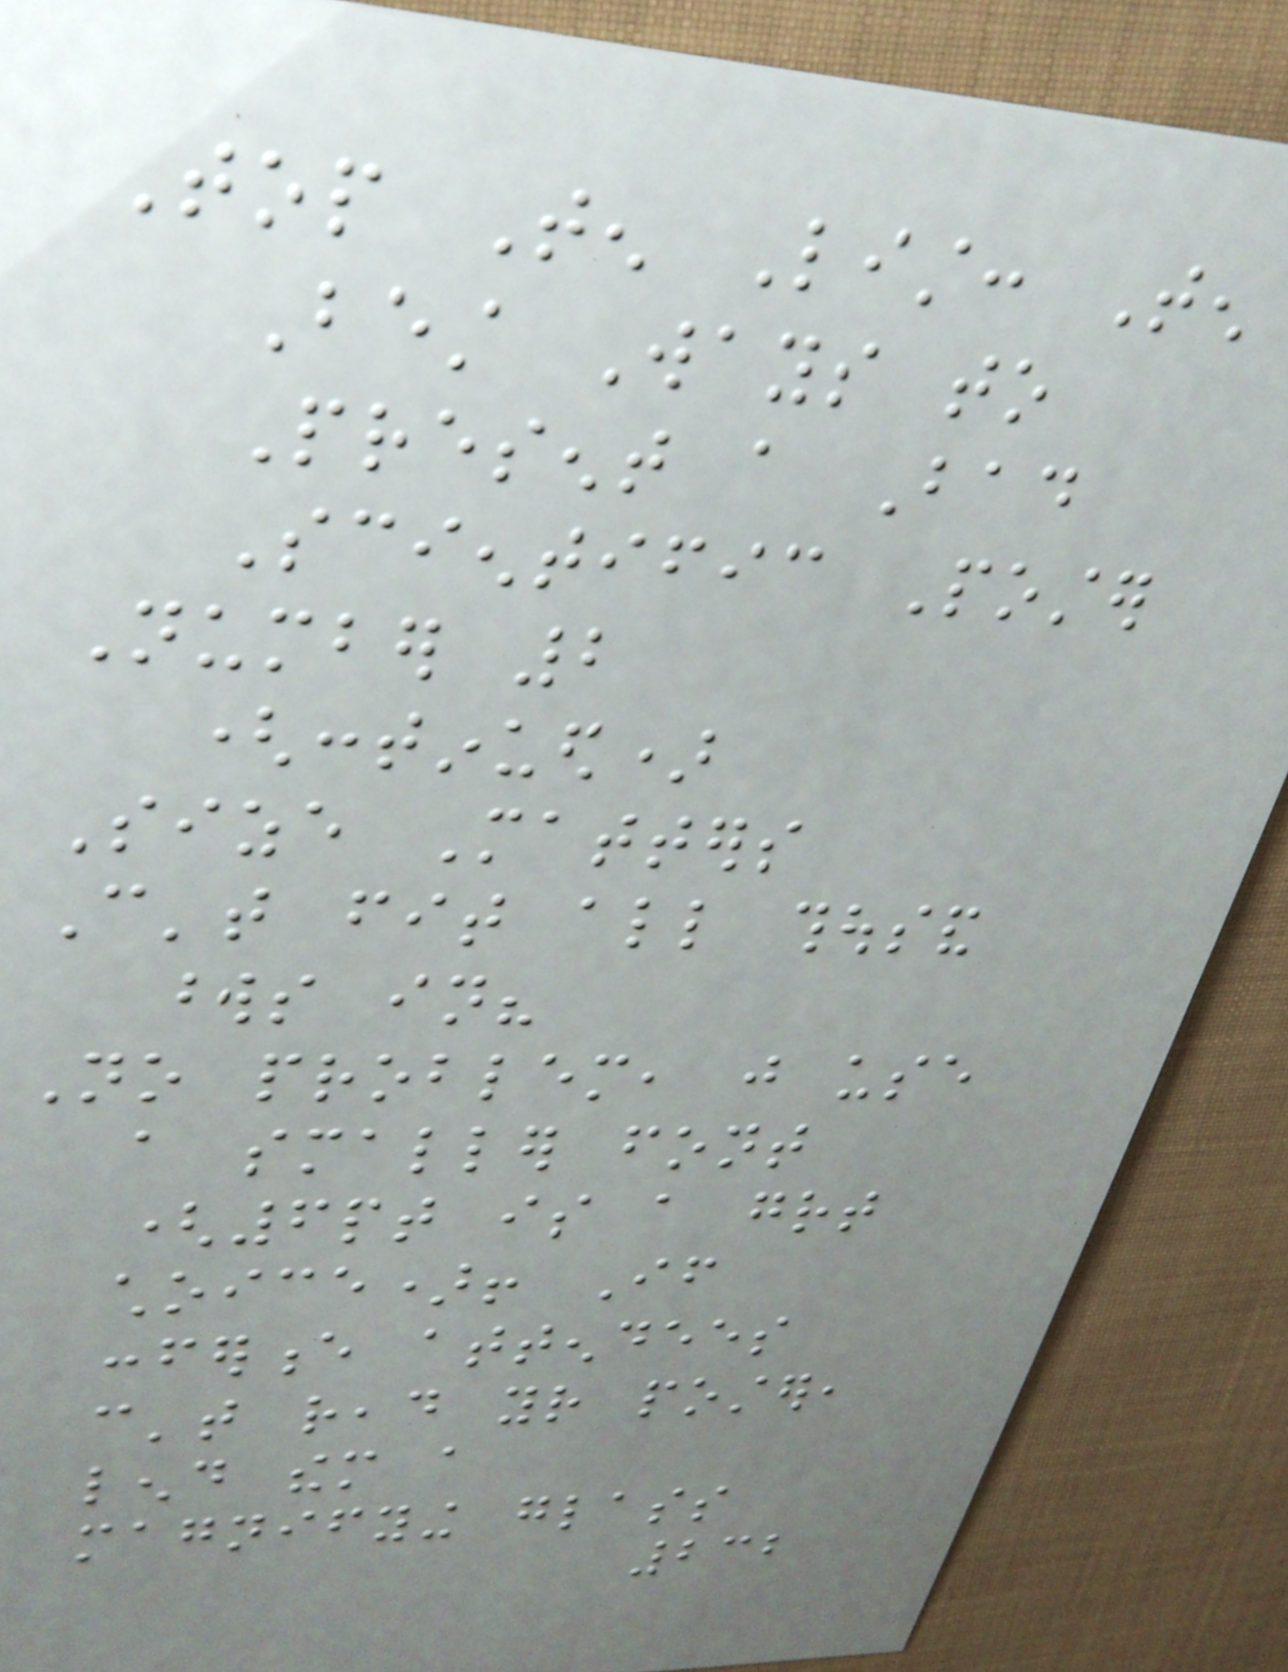Top Ten List: Ten
Best Ways to
Present a Bad
Scientific Poster
Number 2
(continued)
Size Matters
Can't fit all thousand
words in?
No problem, just use
a smaller font
(6pt is a great
choice)! If
conference attendees
can't read your poster,
lend them a
magnifying glass
232
